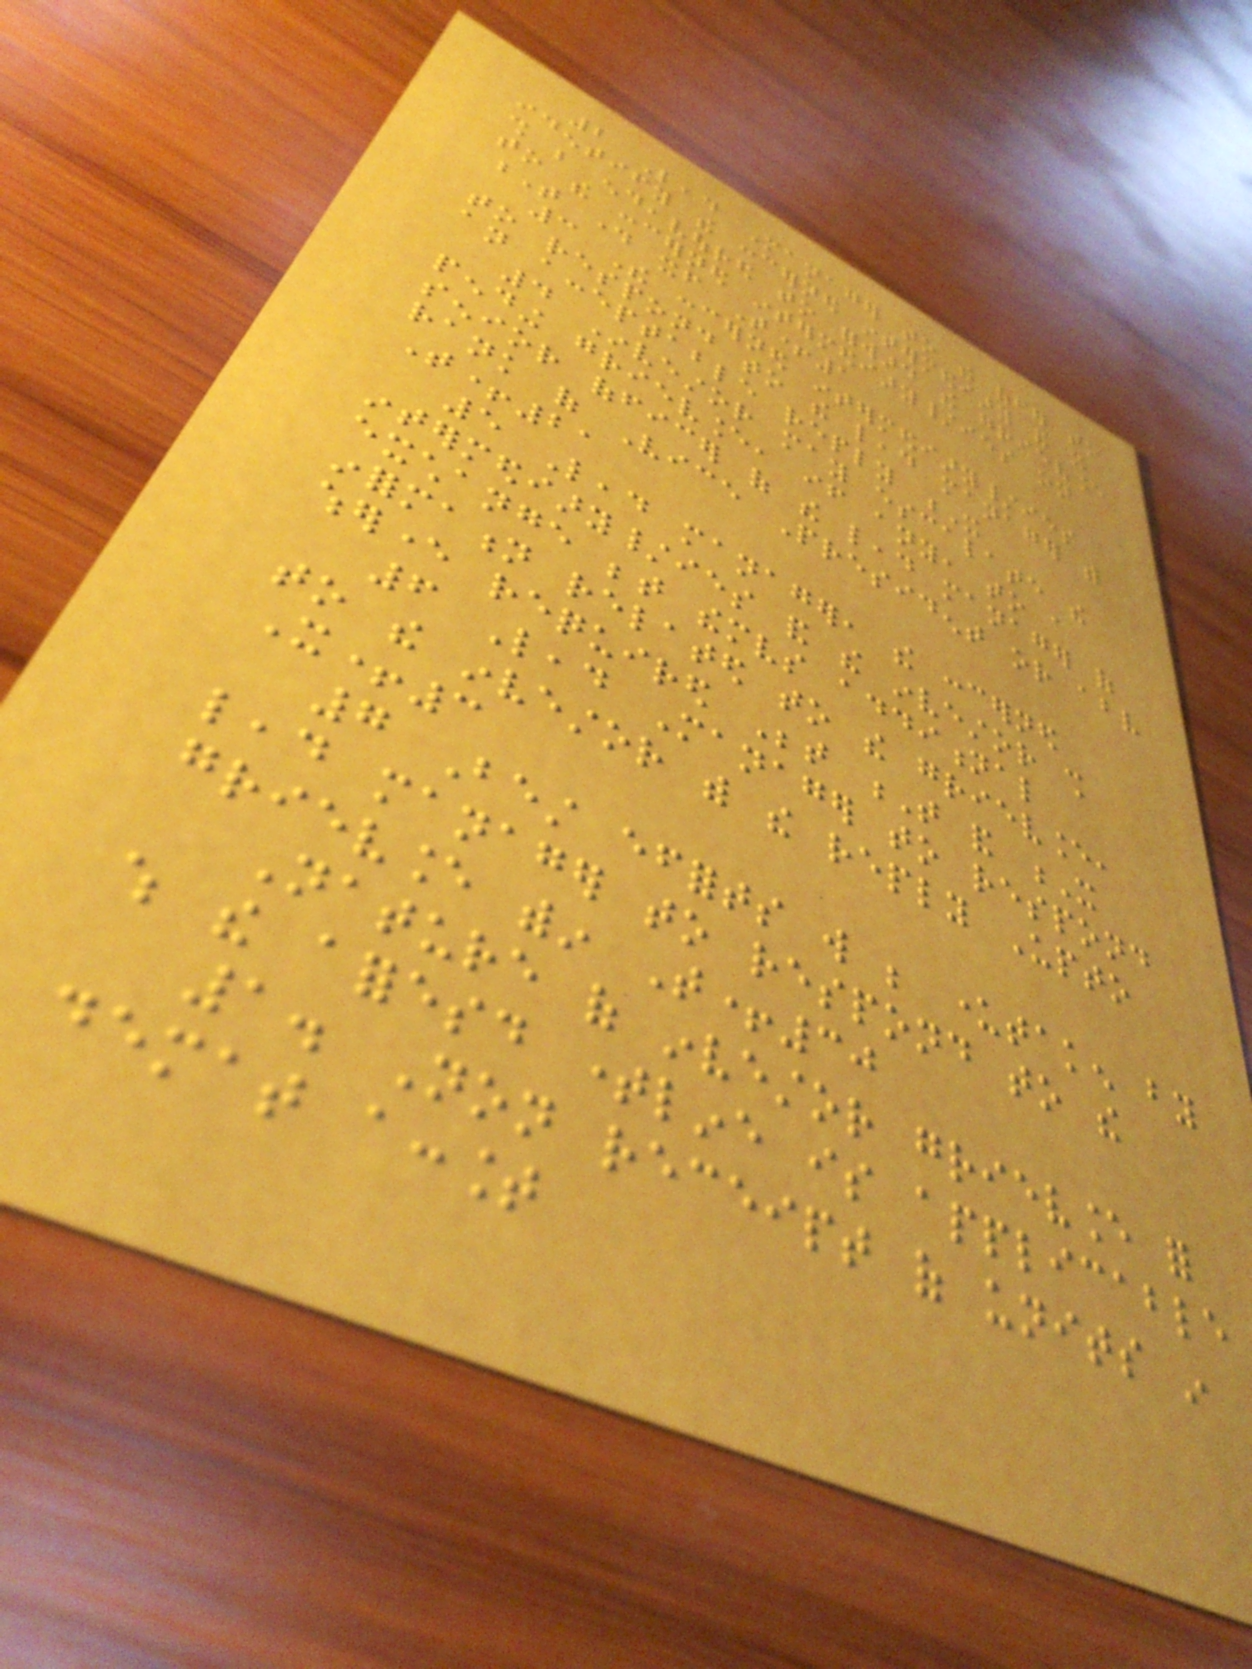2 Lead Manager to the offer to
identify the concerned intermediary and it
shall be endeavoured to forward the grievance
to the concerned intermediary/ies on
T day itself T+1
3 The concerned intermediary/ies
to respond to the lead manager with
an acceptable reply X
4 Investor may escalate the
pending grievance, if any, to a
senior officer of the lead manager of
rank of Vice President or above
T+21
5 Lead manager, the concerned
intermediary/ies and the investor shall
exchange between themselves additional
information related to the grievance,
wherever required Between T and X
6 Lead Manager to respond
to the investor with the reply Upto
X+3
7 Best efforts will be undertaken by
lead manager to respond to the
grievance within T+30
Nature of investor grievance for
which the aforesaid timeline is applicable
1. Non receipt of units in
demat account
